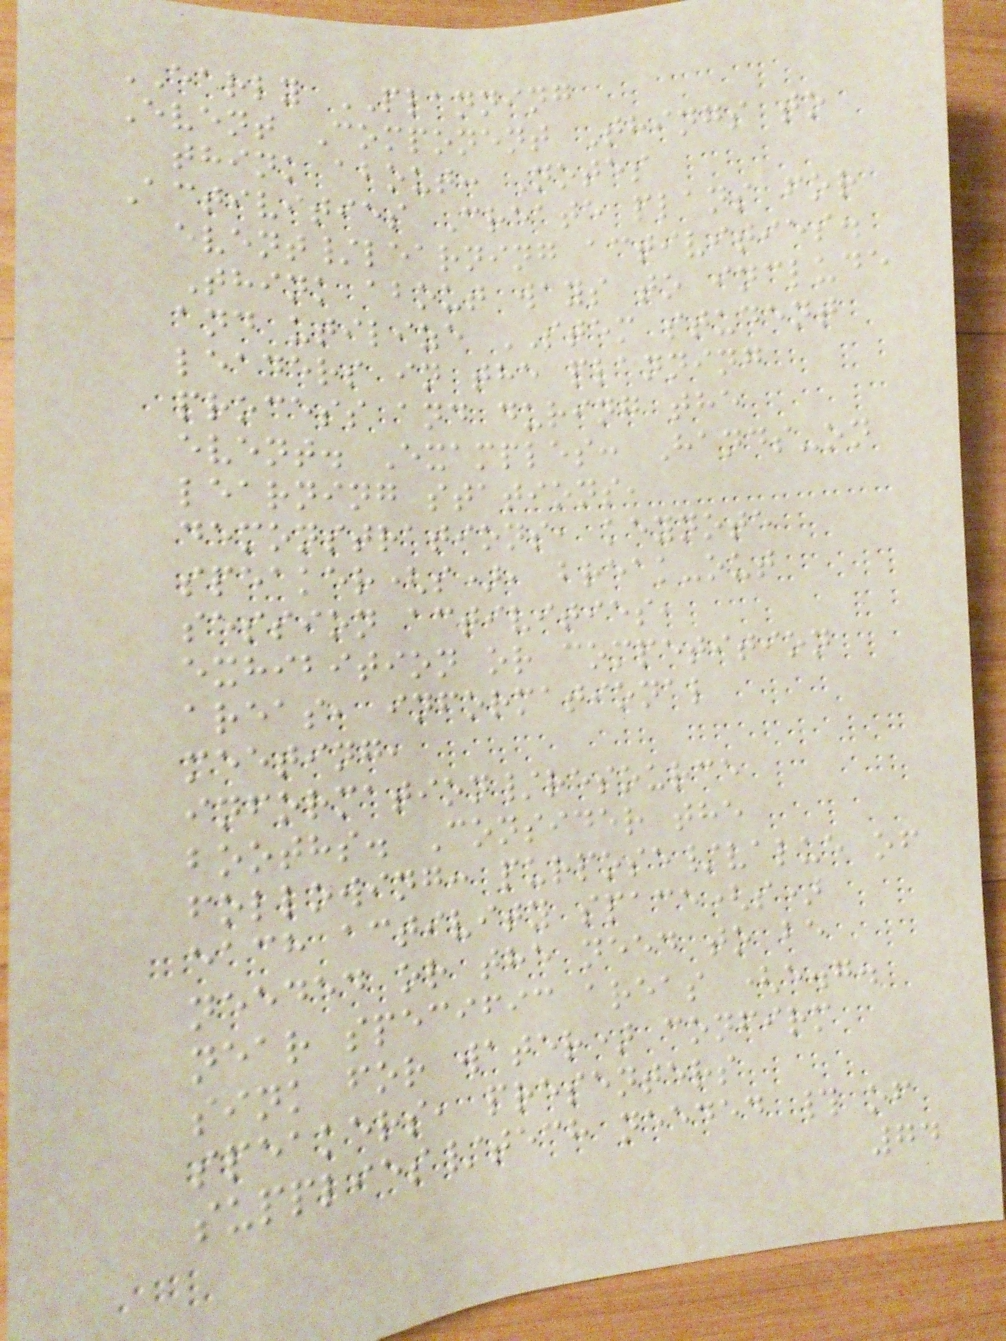EARLY PLANNING
Event Component Things to
think about: Notes
Activities Create plans for
event/learning activities.
Think about ways to include
and utilize STEM student
leaders in the planning
process and during the
event. Examples: Hands-on
learning stations,
demonstrations, keynote
speaker(s), break-out
session activities,
exhibition or competition
areas, informational
meeting,
information/resource
booths. Consider the
following: purpose/value of
each activity space(s)
needed or the need to be
near specific areas (e.g.
sink for water) confirm
speakers, presenters
supplies/tech needed # of
74
